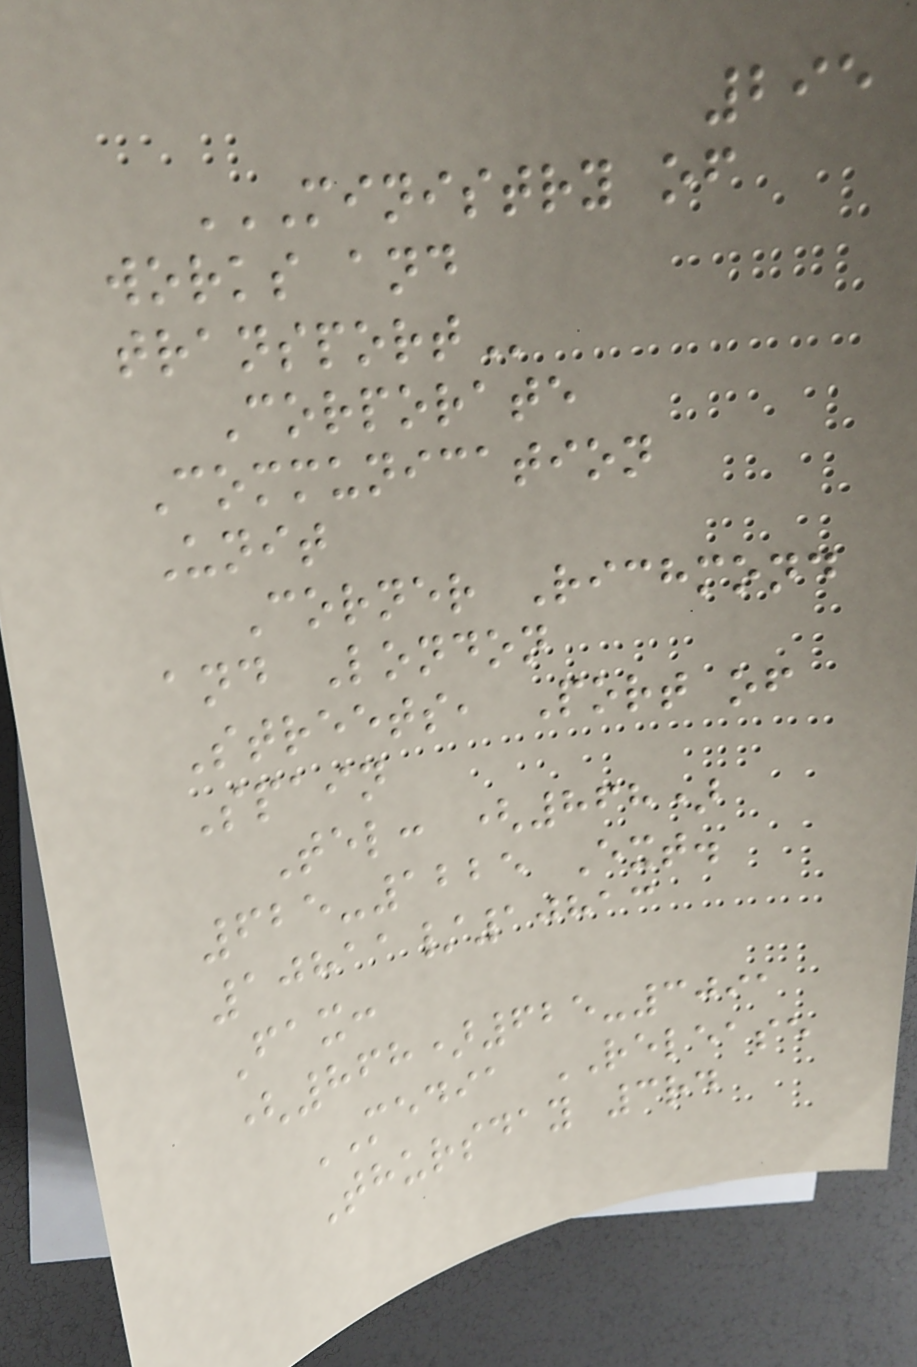295
MINISTRY OF
WORKS AND
TRANSPORT
Corporate
Communication
Unit
Corner Richmond
and London
Streets, Port of
Spain
Tel: (868)
625-1225 Ext.
10811/10813
Fax:
(868)625-3091
MEDIA RELEASE
Thursday 3rd
